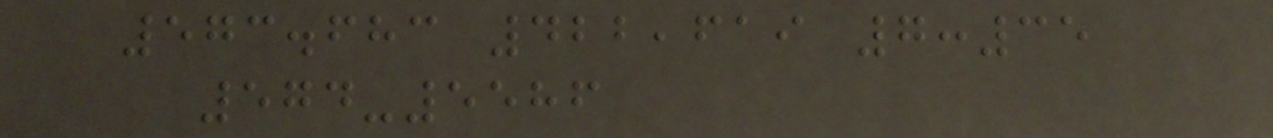573.683 422,619 7:35
574-5586
